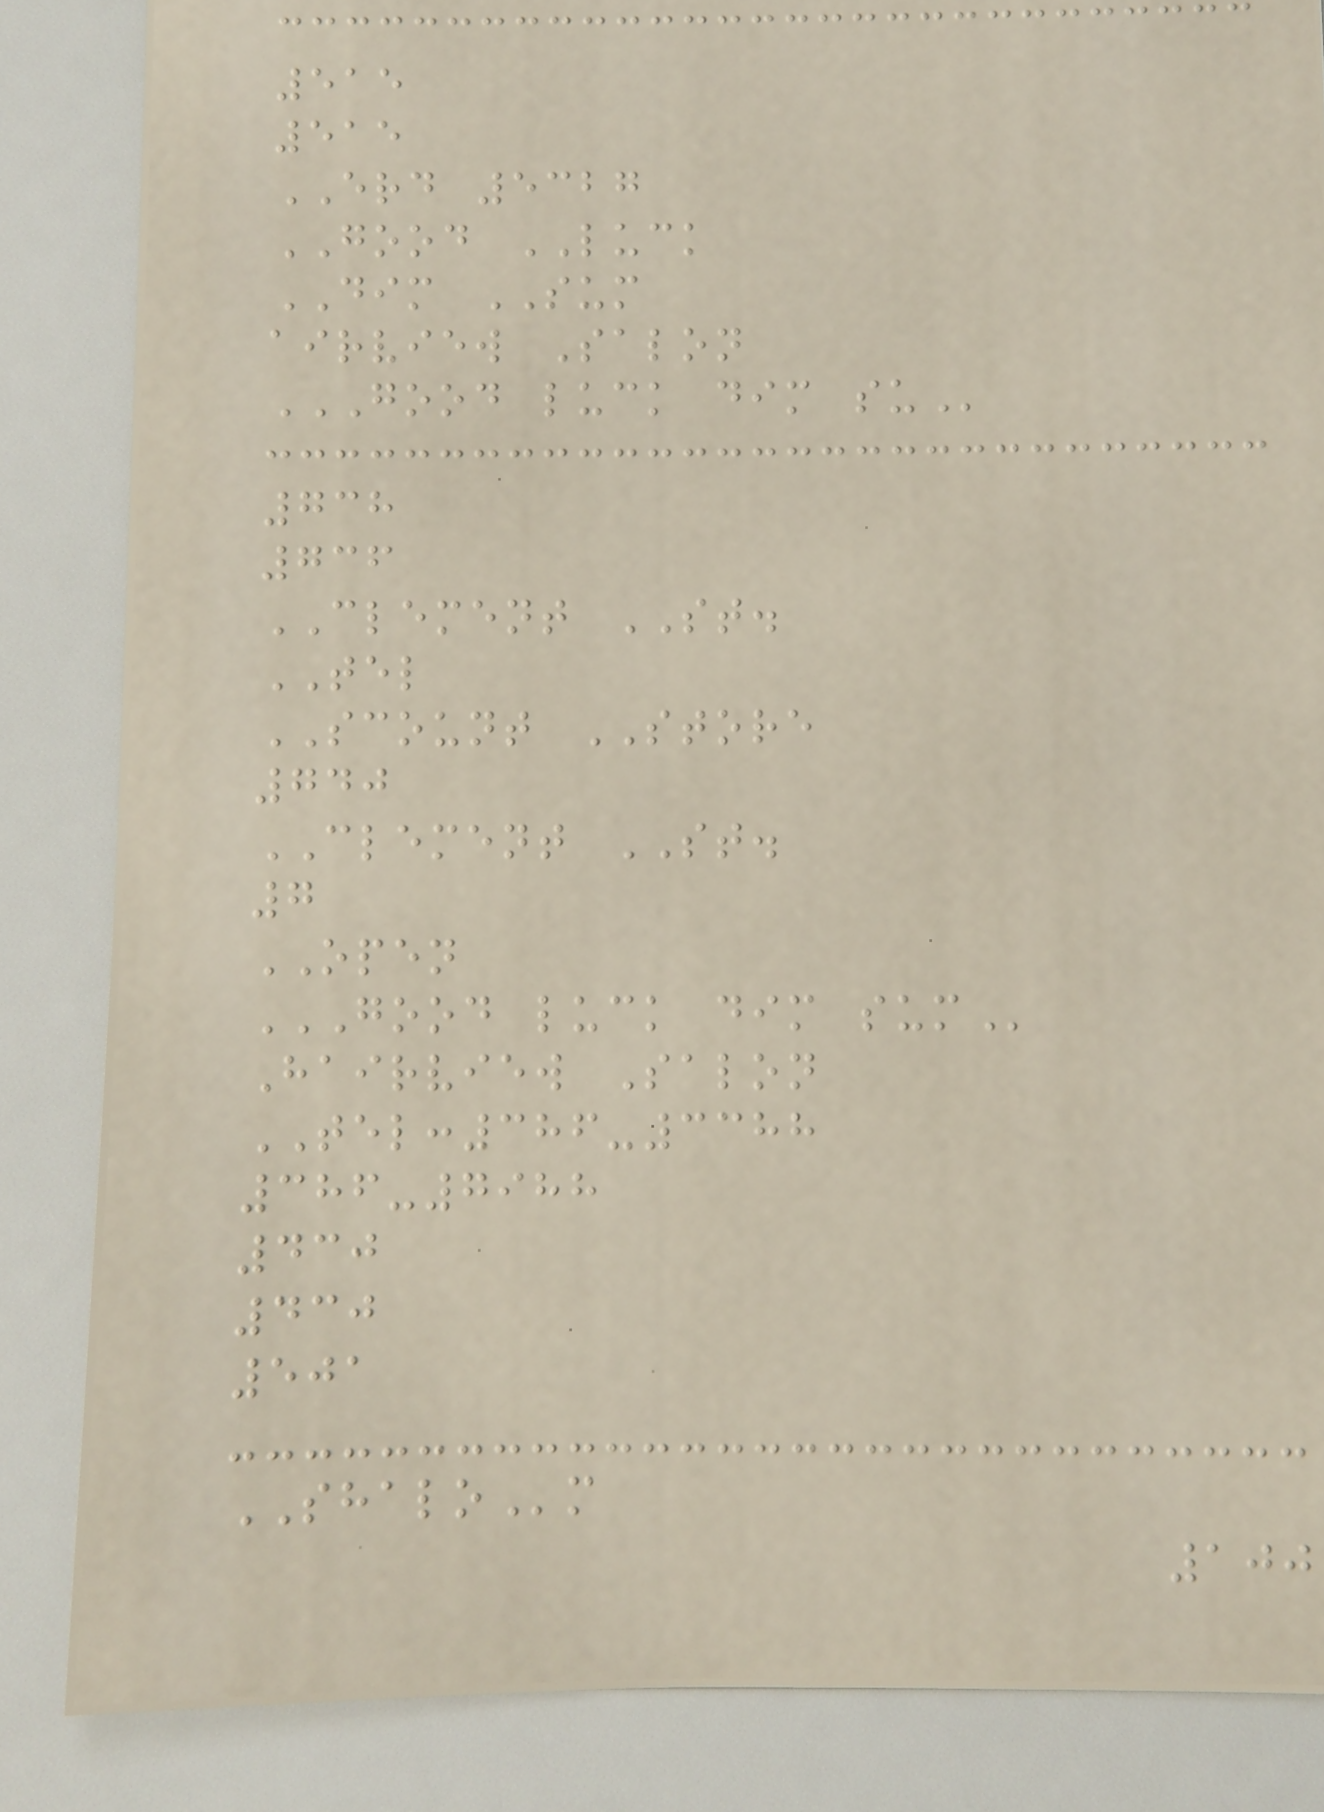515
515
ERD 5327
GOOD LUCK
DIM SUM
airview Salon
GOOD LUCK DIM SU
738
736
CLEMENT ST.
TEL
SCOUNT STORE
740
CLEMENT ST.
7
OPEN
GOOD LUCK DIM SUM
Hairview Salon
TEL:386-3388
386-7988
430
430
501
SHALOm
100
